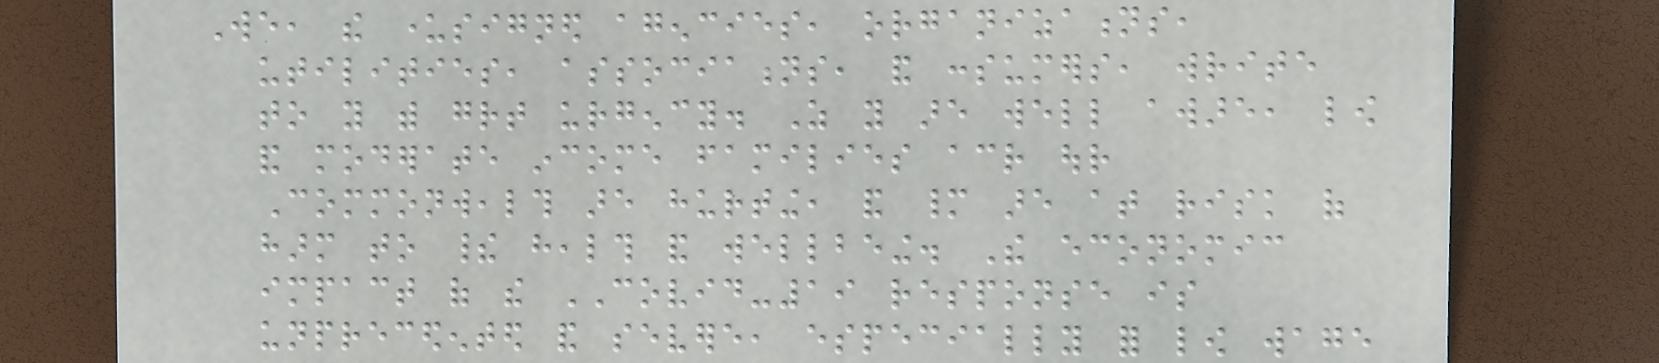We, the undersigned agencies, organizations,
utilities, associations, and consumers, write
to you with great urgency. As you are well aware, low
and moderate income families across our
Commonwealth are hurting, and many are at risk of
harm to their health and wellbeing. The economic
impact of the COVID-19 response is
unprecedented and severe, especially for low wage
